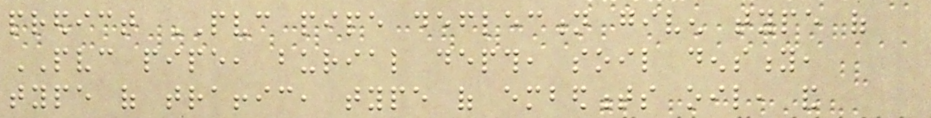predict PVC pipe deflection given type of
PVC pipe, burial depth, soil density,
type of traffic, type of embedments oil, and
